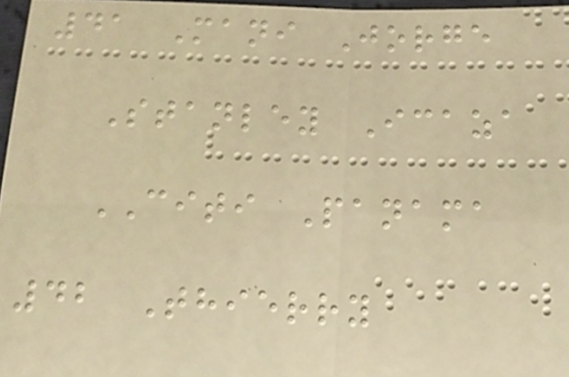41 Mani Jorge
Stanley Icaza
CITI Panama
42 Thierry
